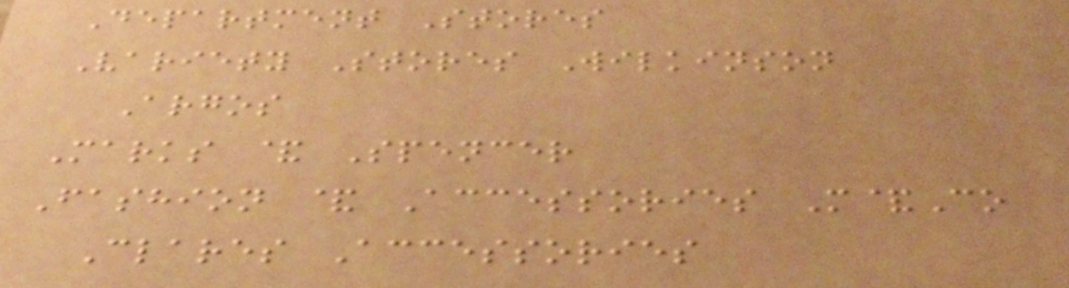Department Stores
Variety Stores Wilkinson
Argos
Marks & Spencer
Fashion & Accessories M&Co
Clares Accessories
